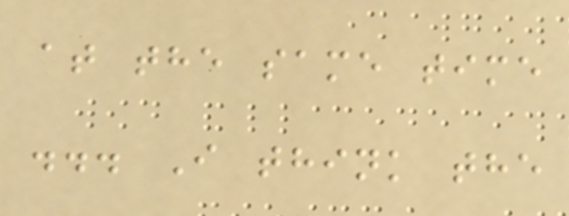at the same time
... I think the
